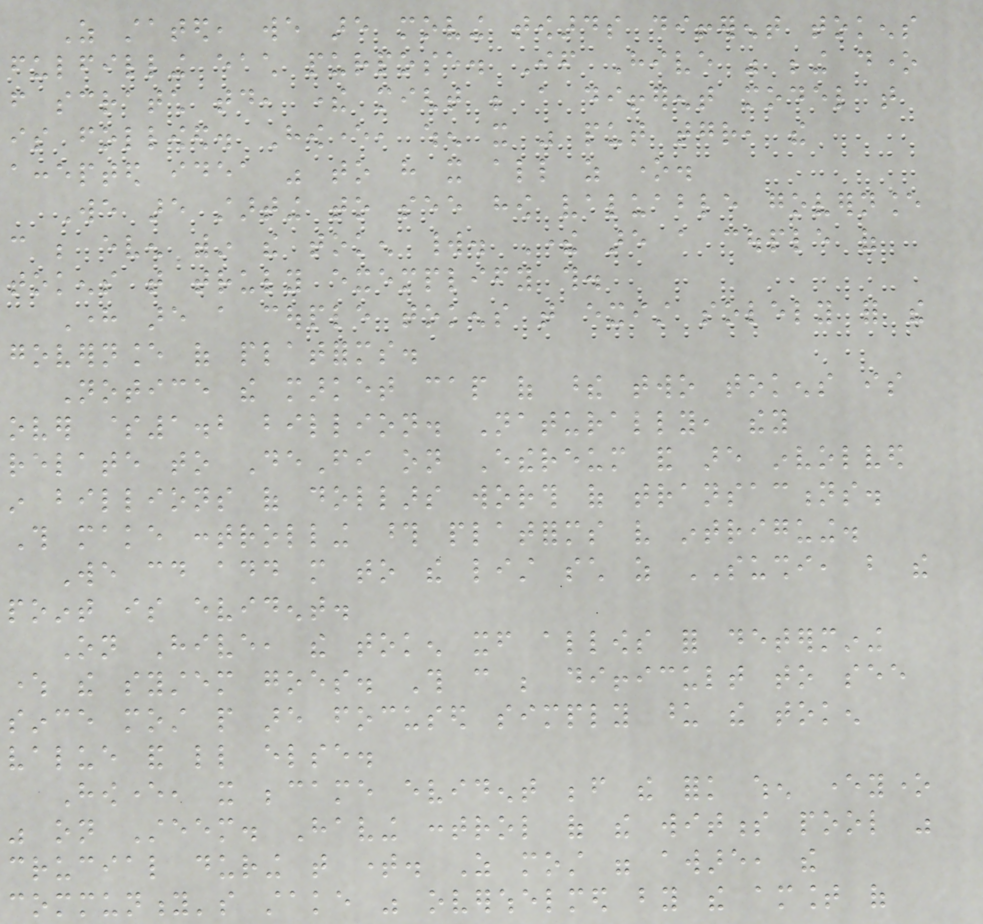As stated, we are moving towards different tokens
fulfilling each purpose. If Hive was being done
from scratch today, there might be a different model that
is followed. However, when it was put together, the
accepted idea was to have it all as one.
We are starting to see how valuable governance
can be even within the token world. There are a couple of
tokens that truly exemplify this.
Here are a couple tokens that exist solely for the
governance of platforms.
Notice the market cap of these two tokens is
over $1.2 billion. Naturally, they
relate to DeFi on Ethereum and are involved
in billions of dollars worth of transactions.
This make controlling those platforms very intriguing.
We could add more to the list such as SUSHI, but the
point is evident.
On Hive, the token itself allows for determining
where the system goes. This can be difficult to see
since most people are focused simply upon the token
value and little else.
However, it became evident before the fork when everyone
was on Steem. Having control of the witness pool was
crucial during that time. As most were aware, the
community's stake was overwhelmed by the amount of
